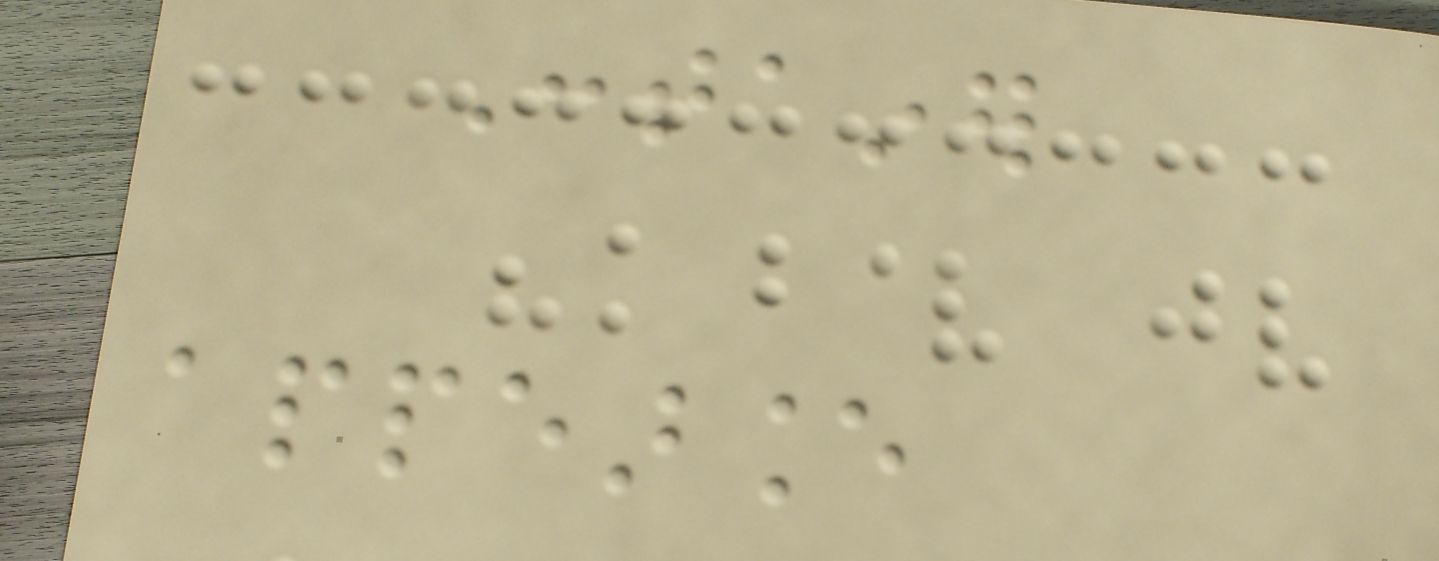Container
appearance
